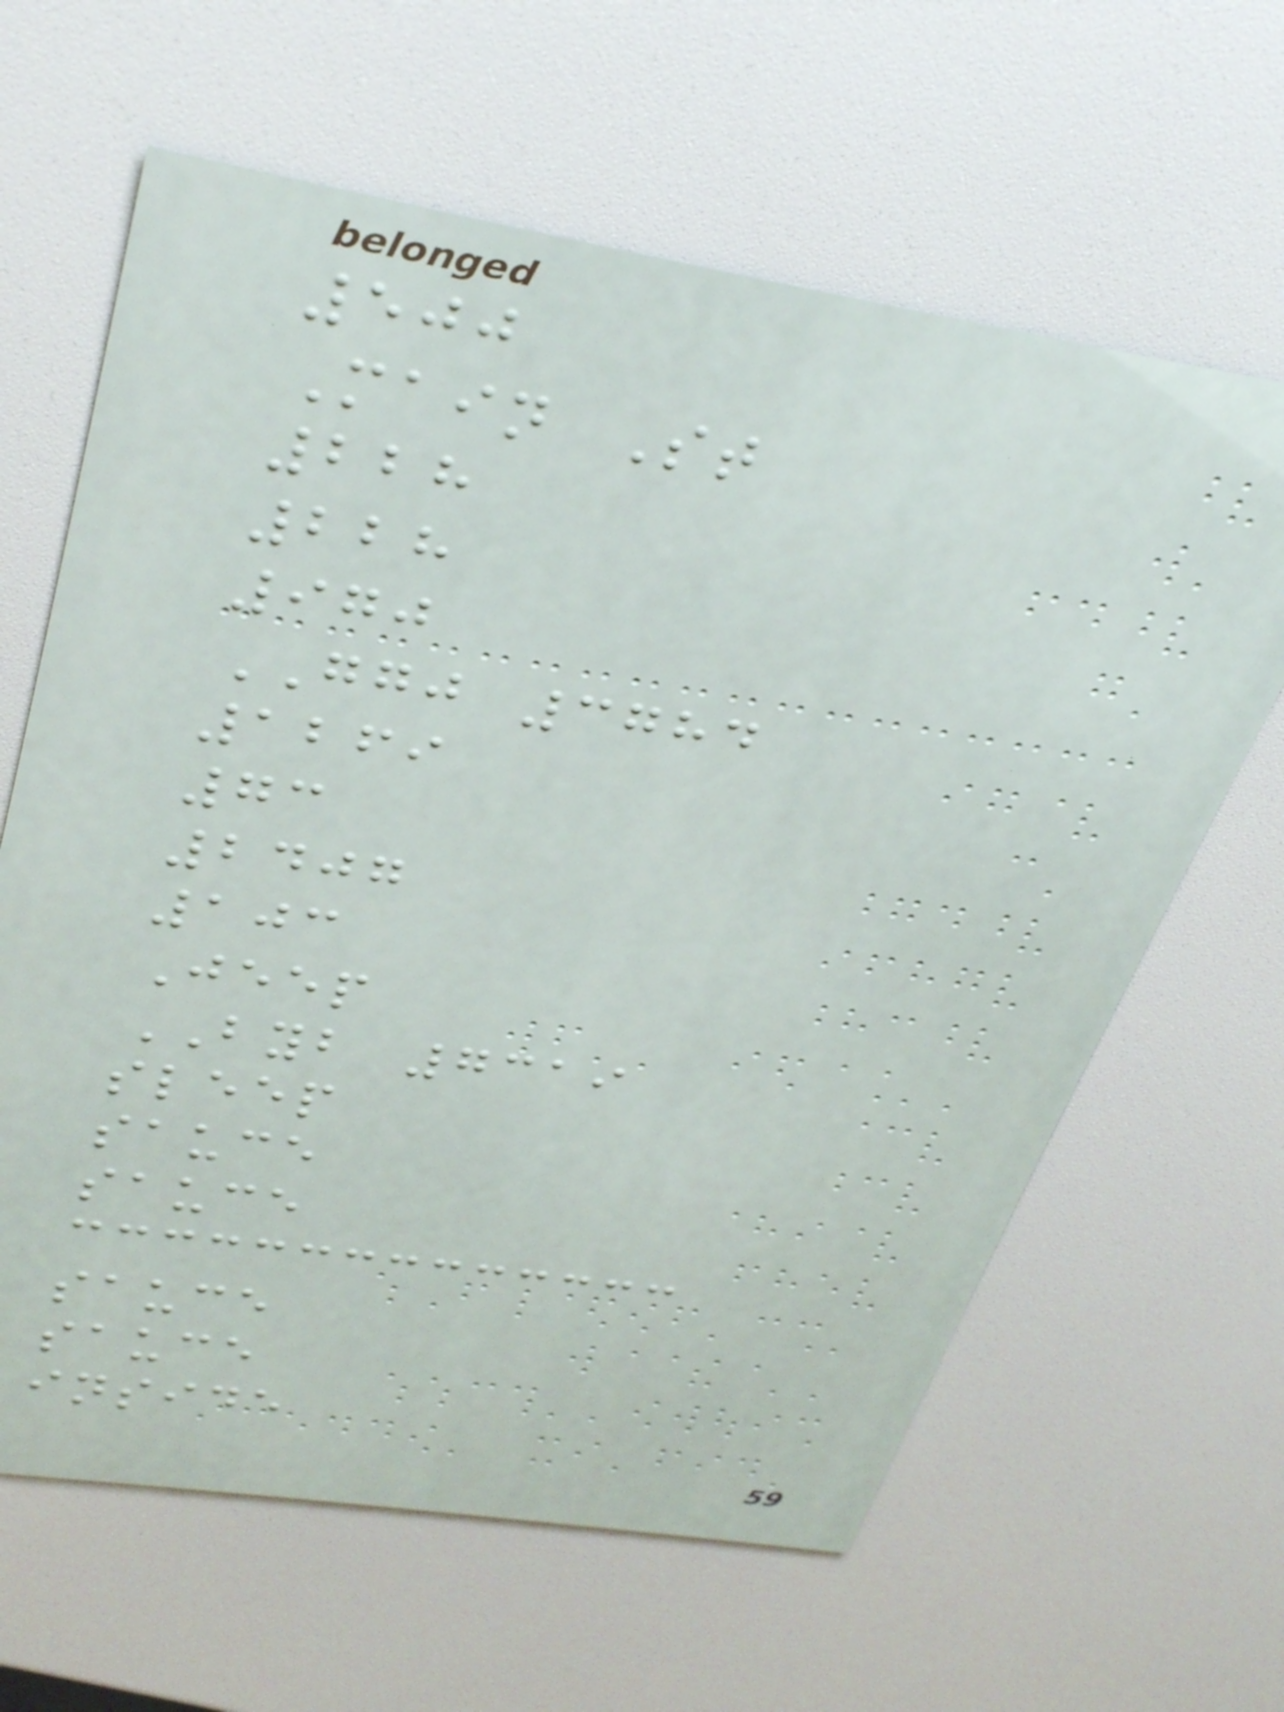500
Main St
228
228
970
GGJ 3784
1269
73
2407
103
Jeep
BYB 7319
sleep
sauce
sauce
sauce
sauce
inside
